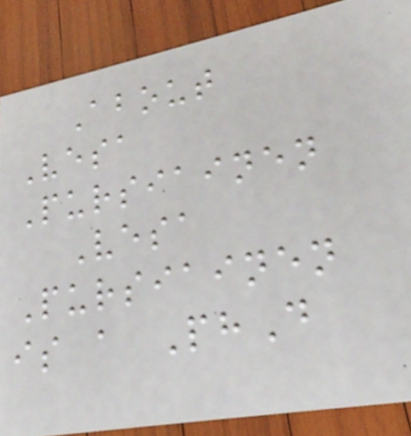About
Vesa
Pursiainen
Vesa
Pursiainen
is a PhD
